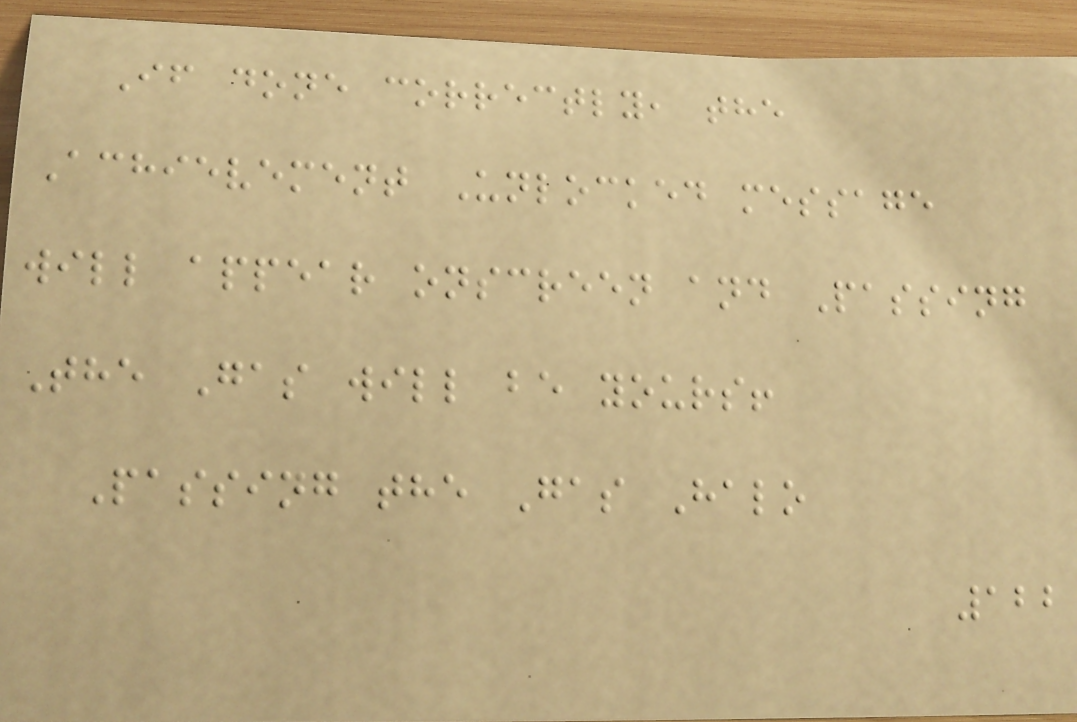If done correctly, the
Achievement Unlocked message
will appear onscreen and Passing
The Gas will be yours!
Passing the Gas Halo
122
